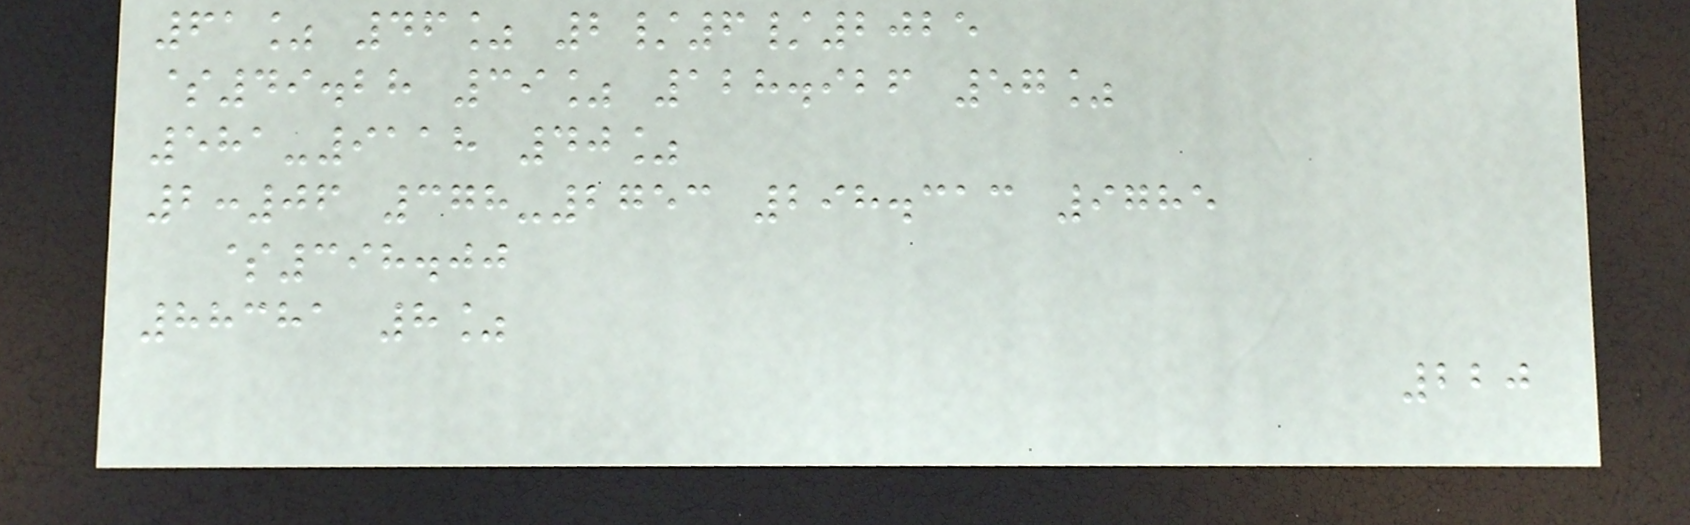61% 46% 2/6/2025
$49.28 39% 128.926 57%
581-9118 40%
2:06 378-2753 298.313 9785
$398.00
88381 8%
220
